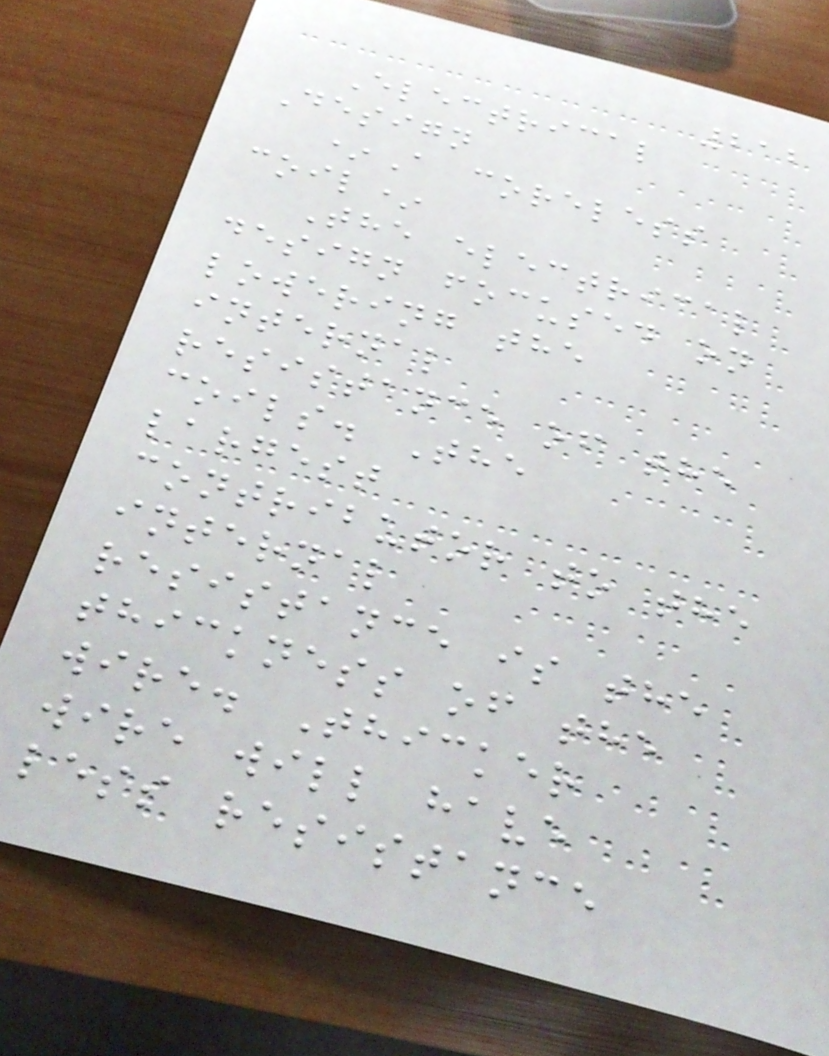212
Electrical
Design
*A coreless
coil*
The electrical
design focused on
lowering the
internal
resistance of the
coils. The
largest
contributor to the
internal
resistance is the
thickness of the
wire. Thicker
wire will have
less resistance
